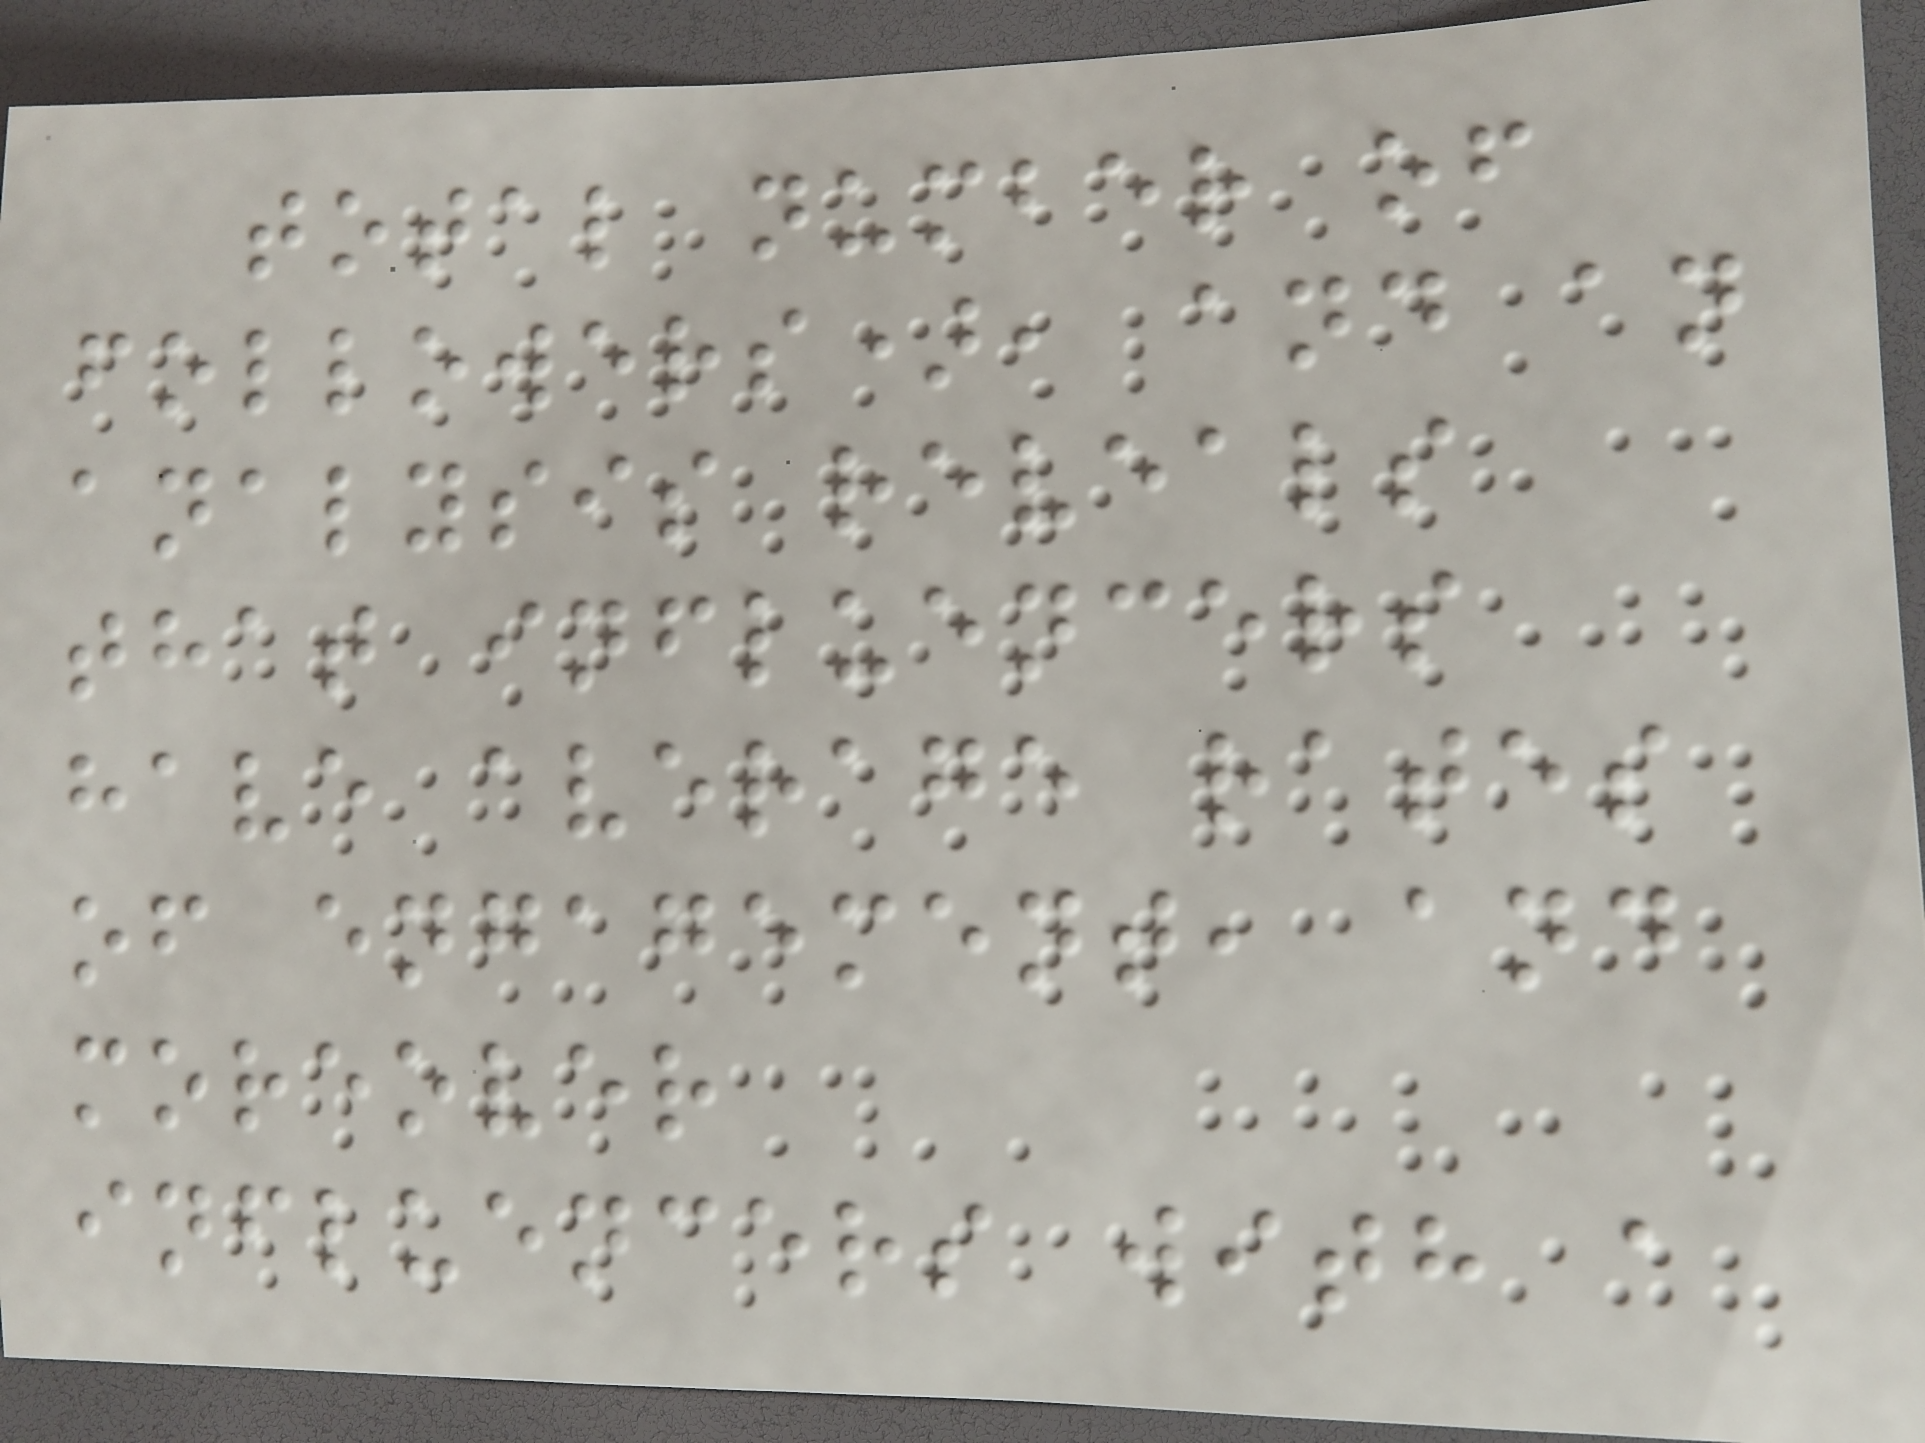total number of
followers), and an
analysis reveals
that influencers
have average rates
of engagement, and
moreover
influencers with a
